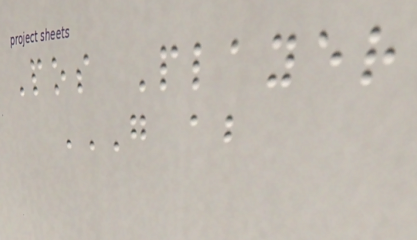Pos Player
G AB
